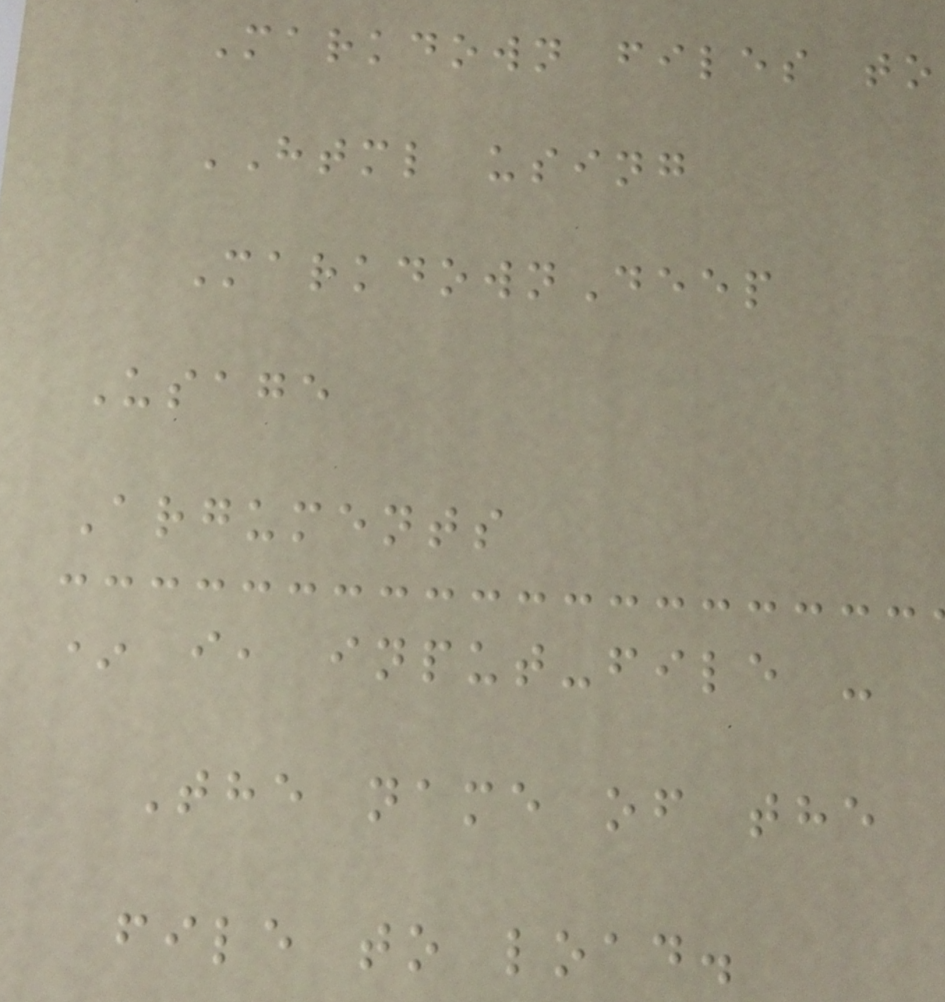Markdown files to
HTML using
MarkdownDeep
Usage
Arguments
* i, input-file -
The name of the
file to load.
